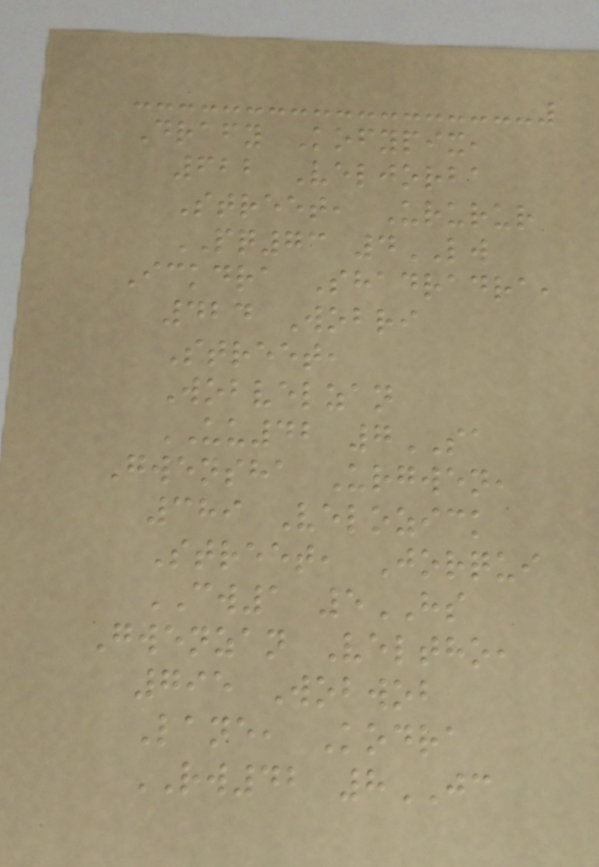Drafy Kofypix,
622 Veljorba
Street, Ururur
PQ73 4LW
Ickdra Shadradra,
424 Wobri
Street,
Wobvelzan
UU42 7SA
Gwensha Urgwen,
389 Velozick
Street, Jorqui
CW1 5HS
Gwenzan Veltho,
795 Wobwob
Lane, Kodra
RW42 8JC
